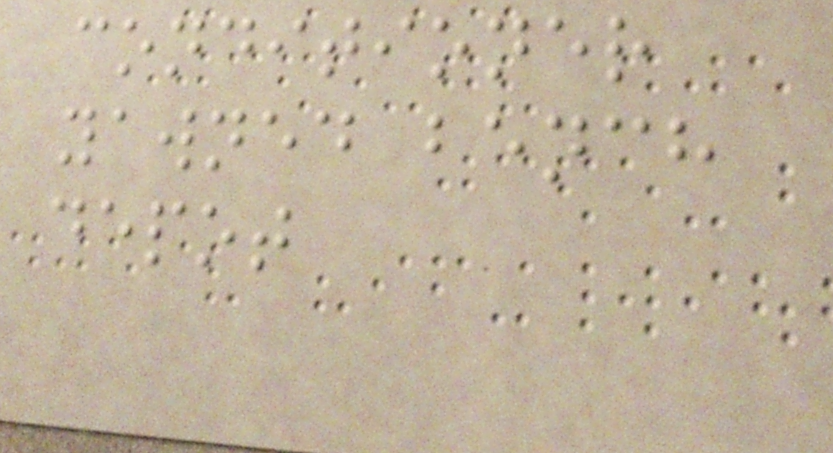conditioner
yawned bench
depot
